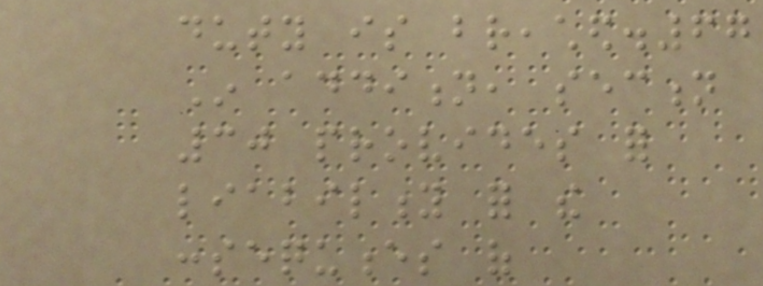duty is breached.67
In addition, section
30 provides for
liability for the
consequences of
